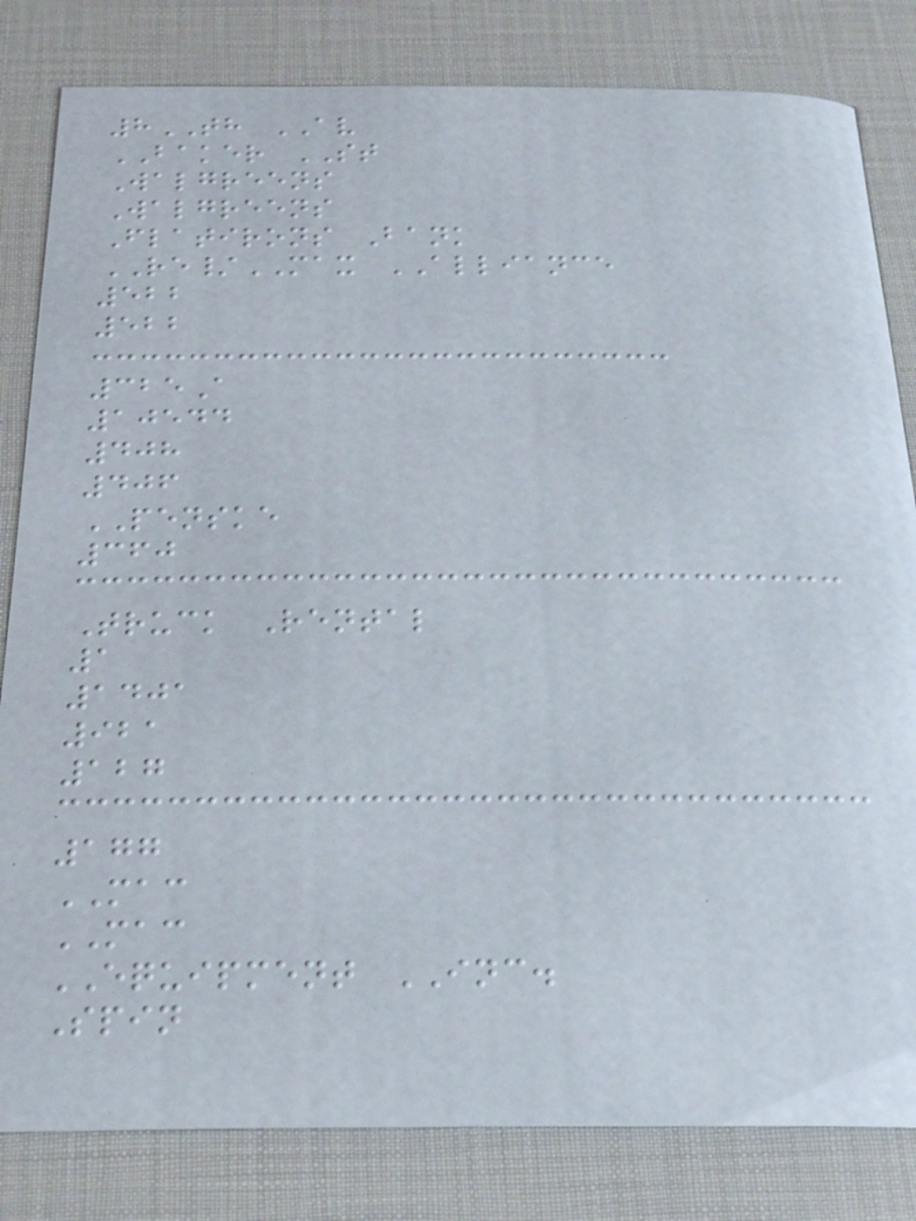8TH AV
BAKER ST
Walgreens
Walgreens
Flatirons Bank
RE/MAX ALLIANCE
522
522
325A
10544
408
406
PENSKE
360
Truck Rental
1
1401
921
127
177
MAC
MAC
EQUIPMENT INC.
Spin
